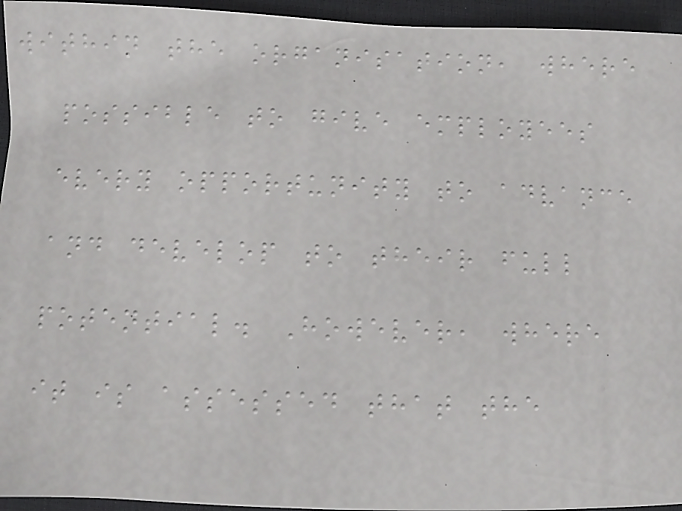within the organisation, where
possible to give employees
every opportunity to advance
and develop to their full
potential. However, where
it is assessed that the
